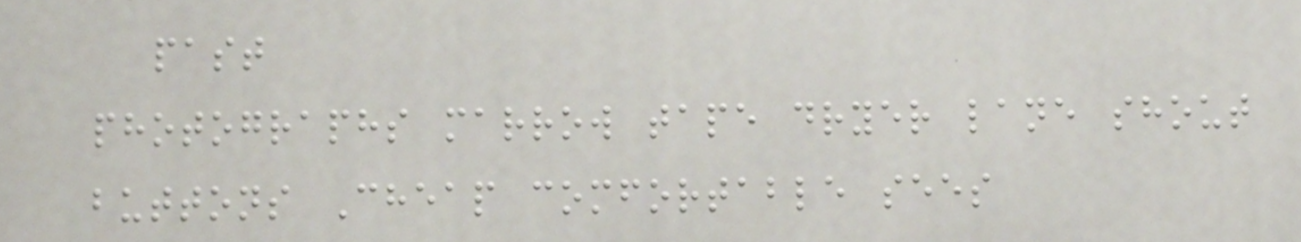past
photographs marrow tape dryer lane shout
buttons Cheap comfortable sees
